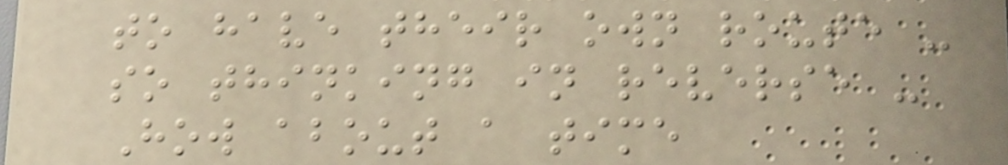to have their own route -
so thinking in reverse -
How about a time
